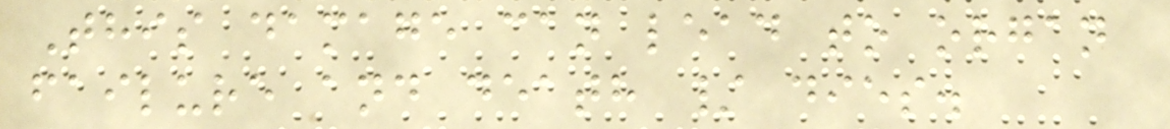This damage can lead to organ
failure and death / dies.
